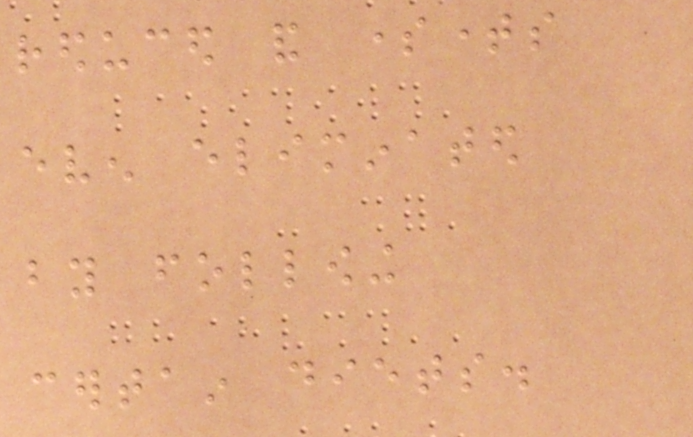reduced and sometimes
even eliminated
by following
certain diets.
